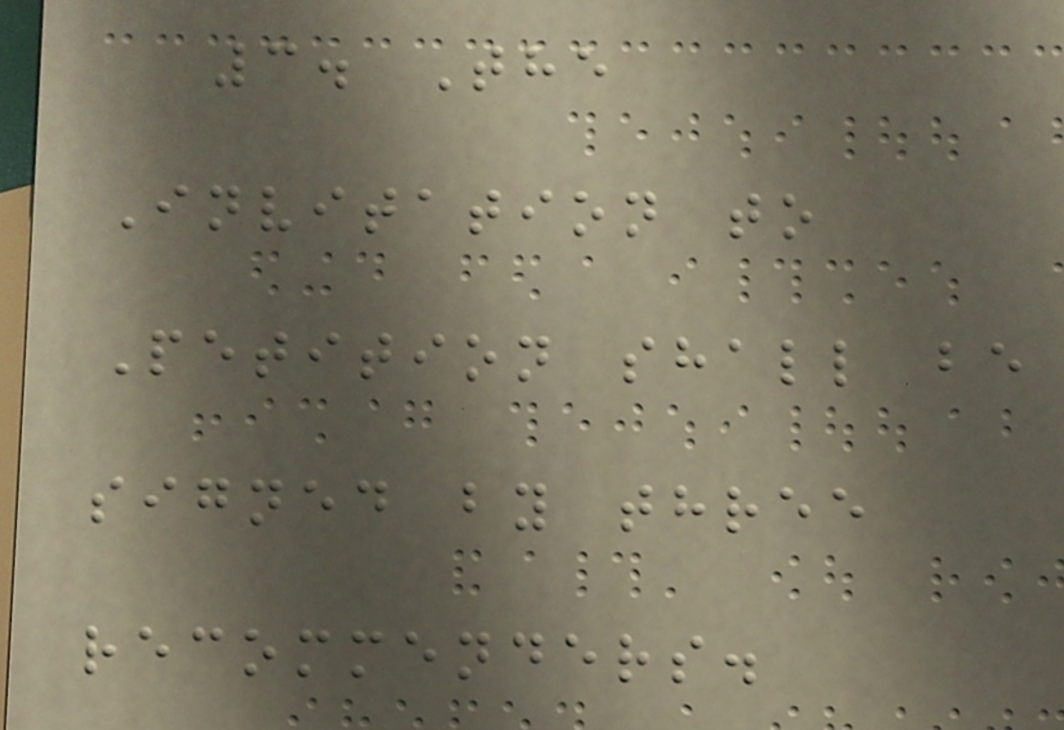3. The
Invitation to
Petition shall be
signed by three
recommenders.
